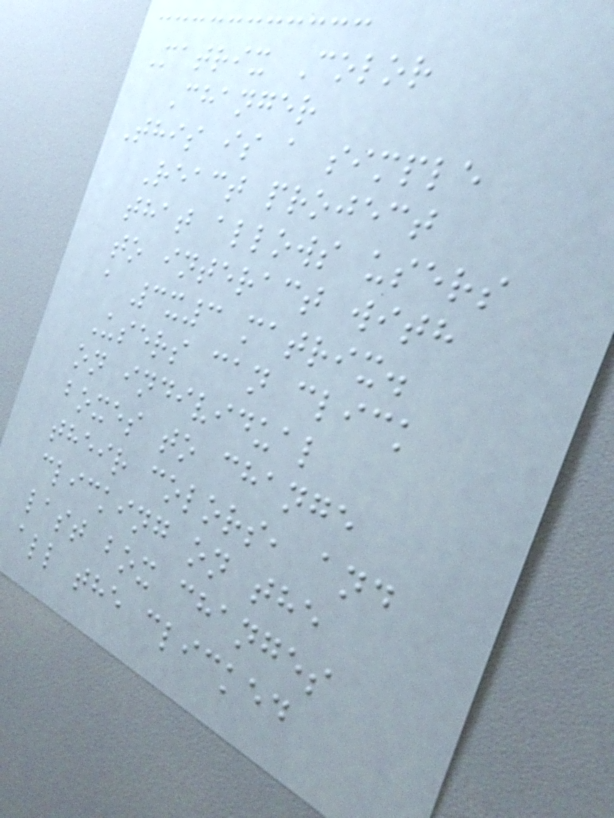Matrix Color
Changer
This is a simple
React project
that allows users
to interact with
a 3x3 matrix.
Users can click
on individual
boxes to change
their colors, and
clicking on the
last box changes
all the clicked
